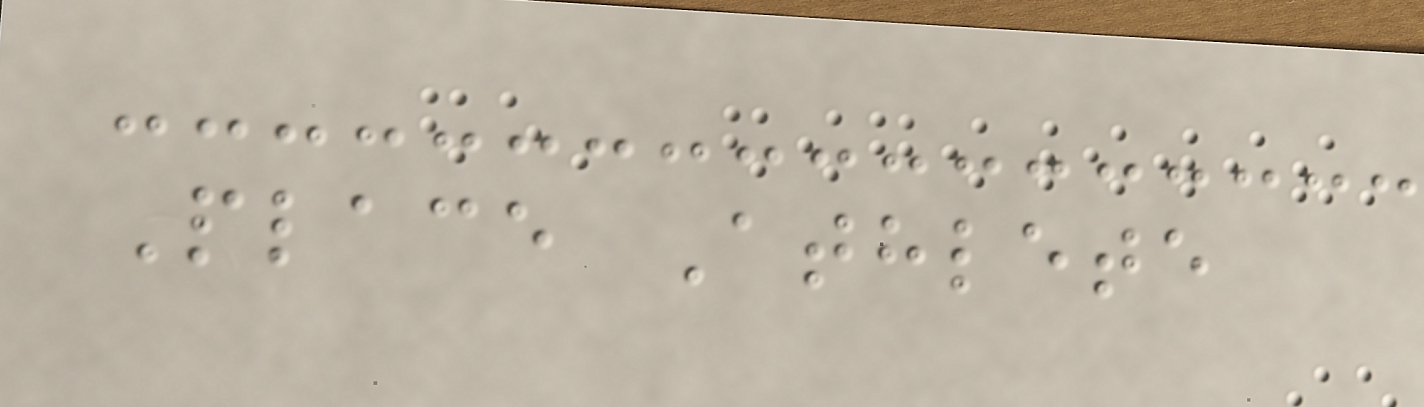Place Athlete
